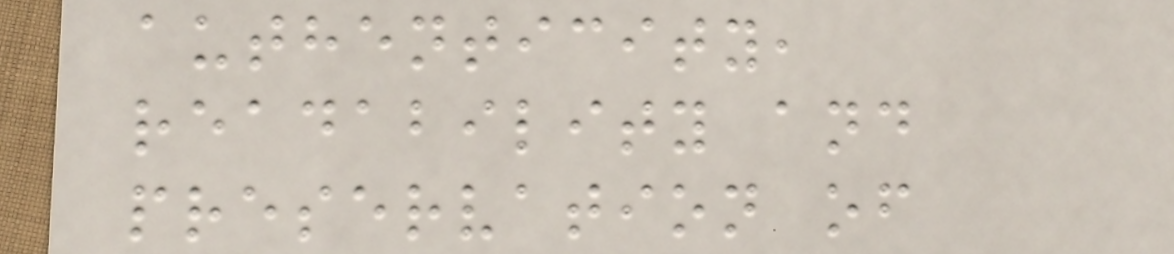authenticity,
readability and
preservation of
